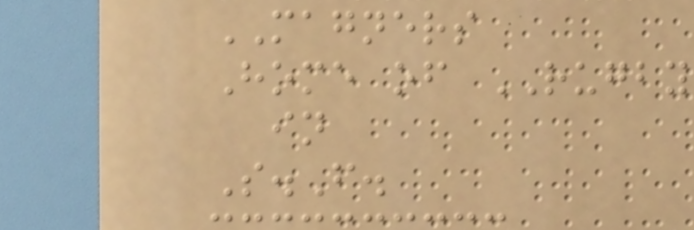MAGNERS
Home of RUGBY
in
S.F.
